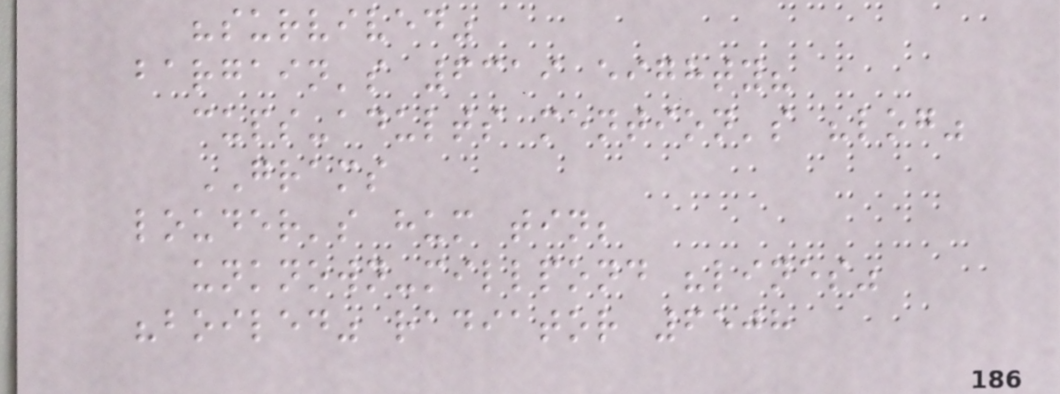"survived"
bargain's 6319 eighty?
cups-adults mention's "log"
GRAMS
louder's hum tin;
unknown-millpond "lines"
"boiled" radiator 6508
